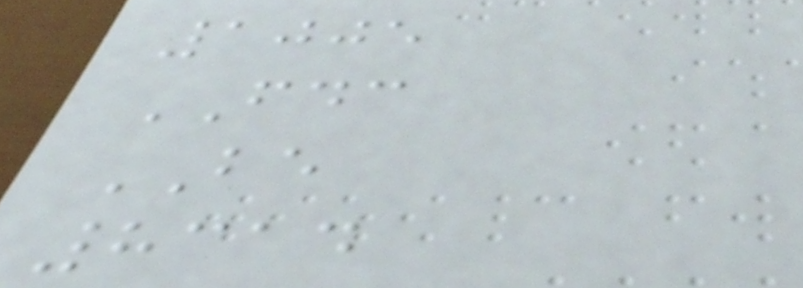1005
FDC
BE
8314
